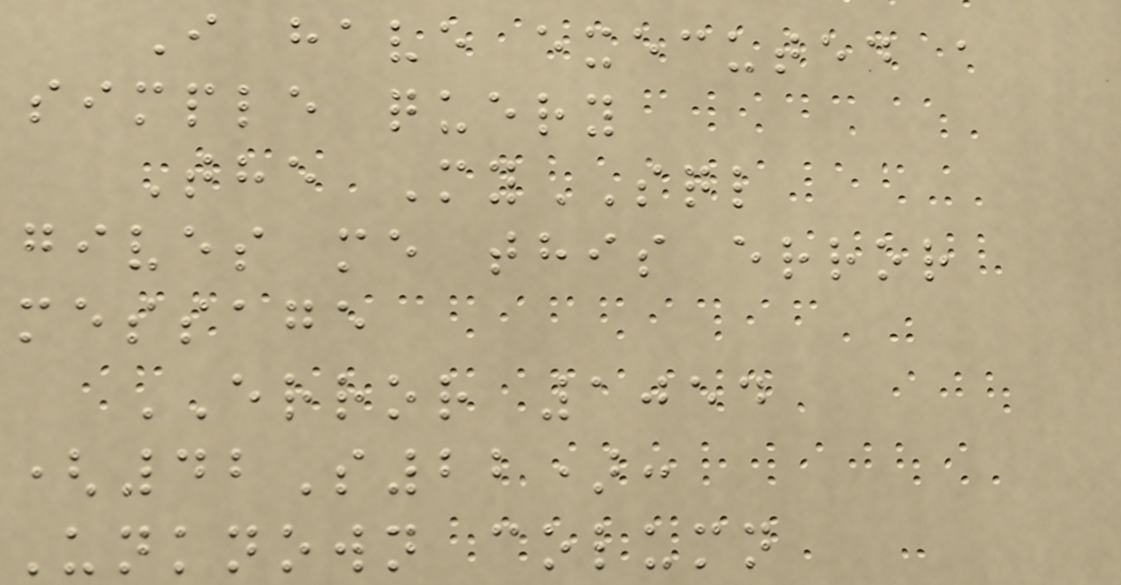I have executed a
simple query
The MySQL
gives me this error
message
ERROR 1054
(42S22):
Unknown column
